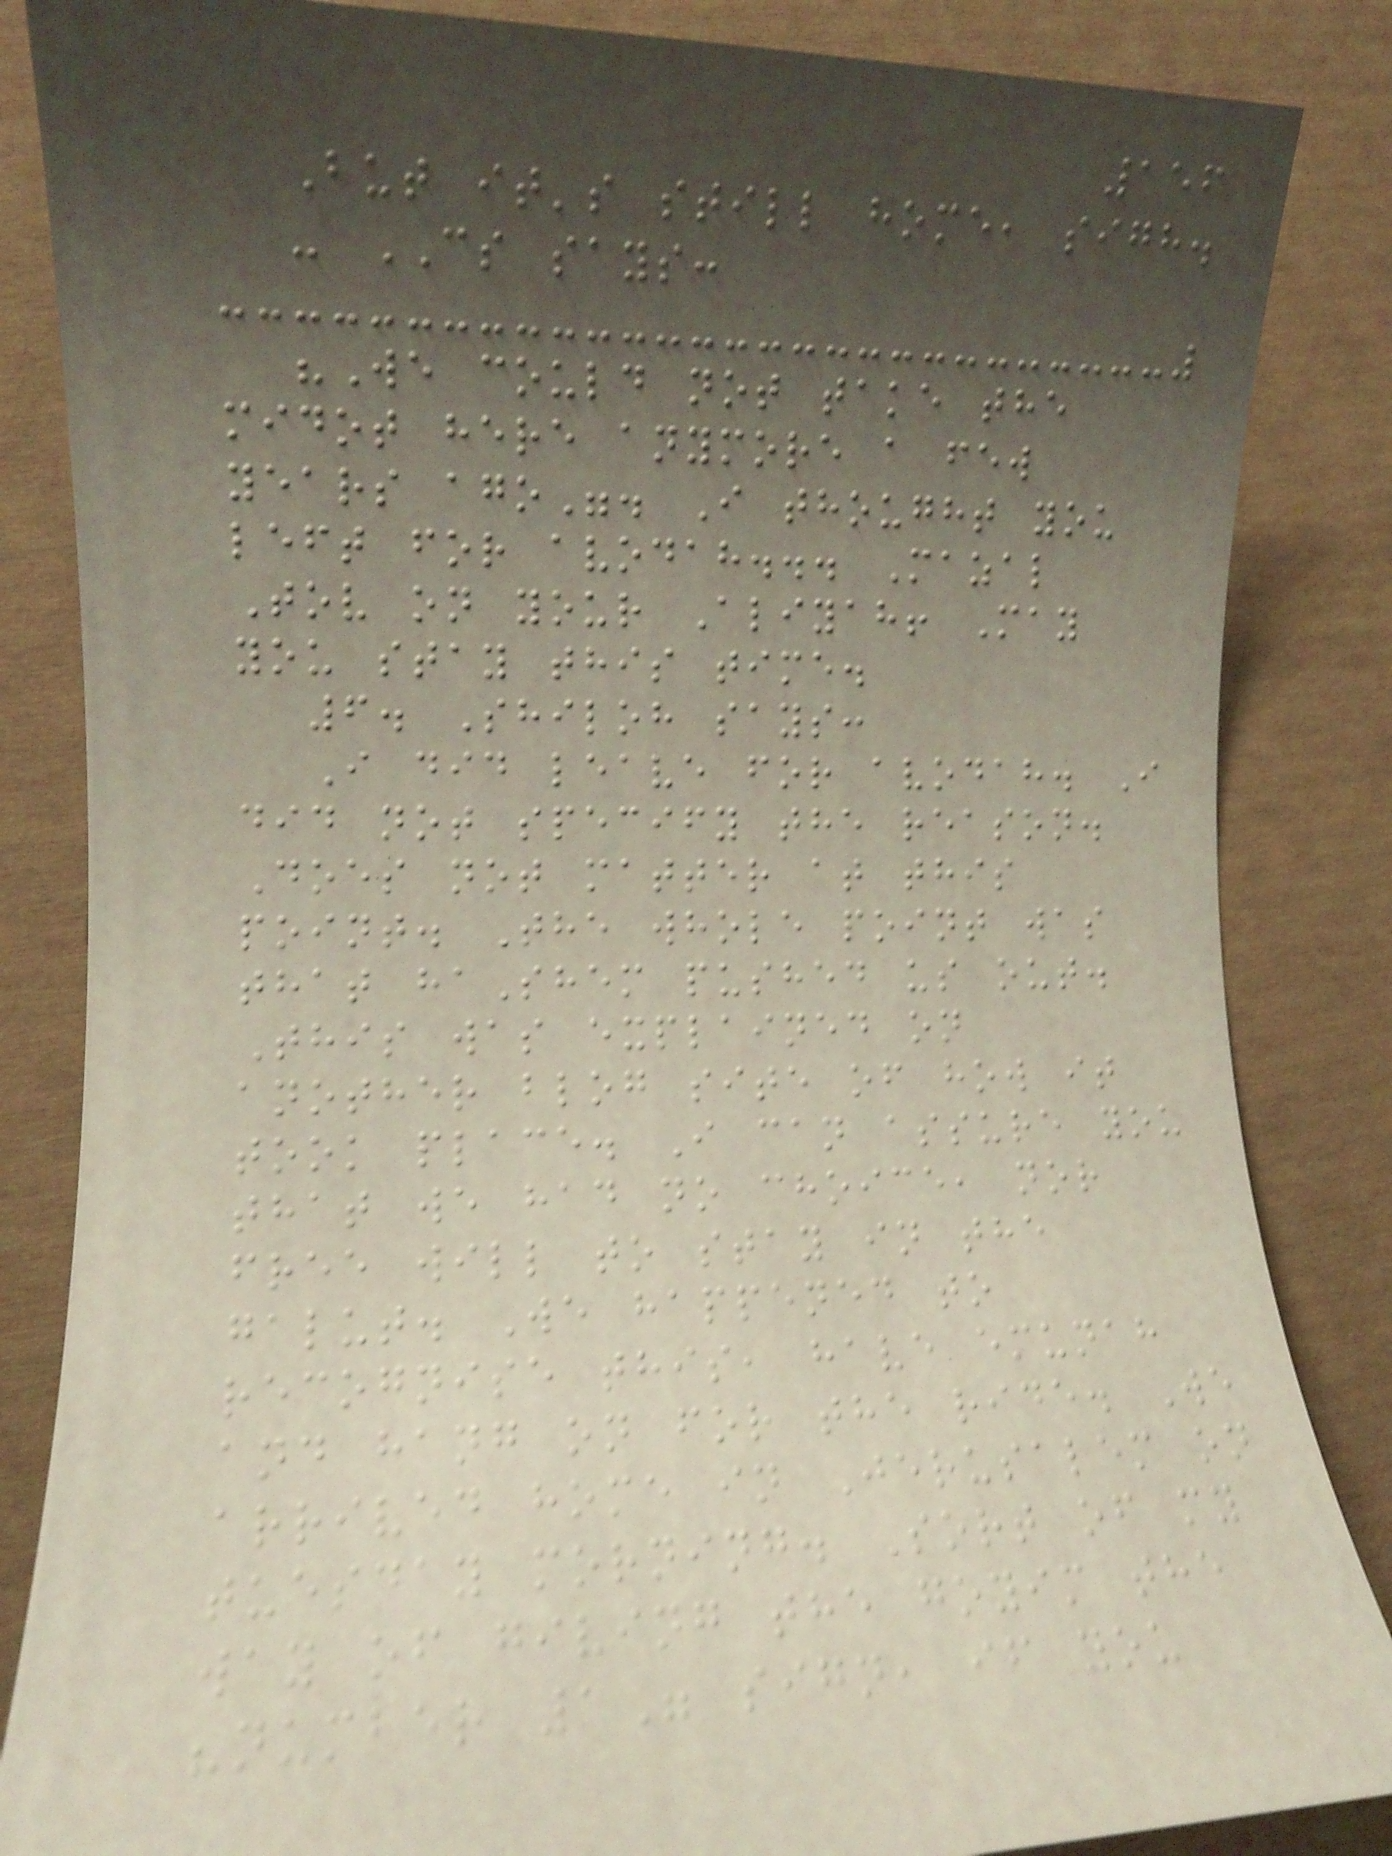156
But it's still home, sigh.
- CS says:
"We could not take the
midot here anymore a few
years ago". I thought you
left for avodah... Mazal
Tov on your Aliyah! May
you stay this time.
6. Shiloh says:
I did leave for avodah. I
did not specify the reason.
Does not matter at this
point. The whole point was
that haShem pushed us out.
This was explained on
another blog site of how it
took place. I can assure you
that we had no choice, nor
free will to stay in the
galut. We happened to
recognise this, have emunah
and hang on for the ride. We
arrived home in Jerusalem on
tuesday morning. Sort of my
way of giving the goyim the
"number 1" sign, if you
